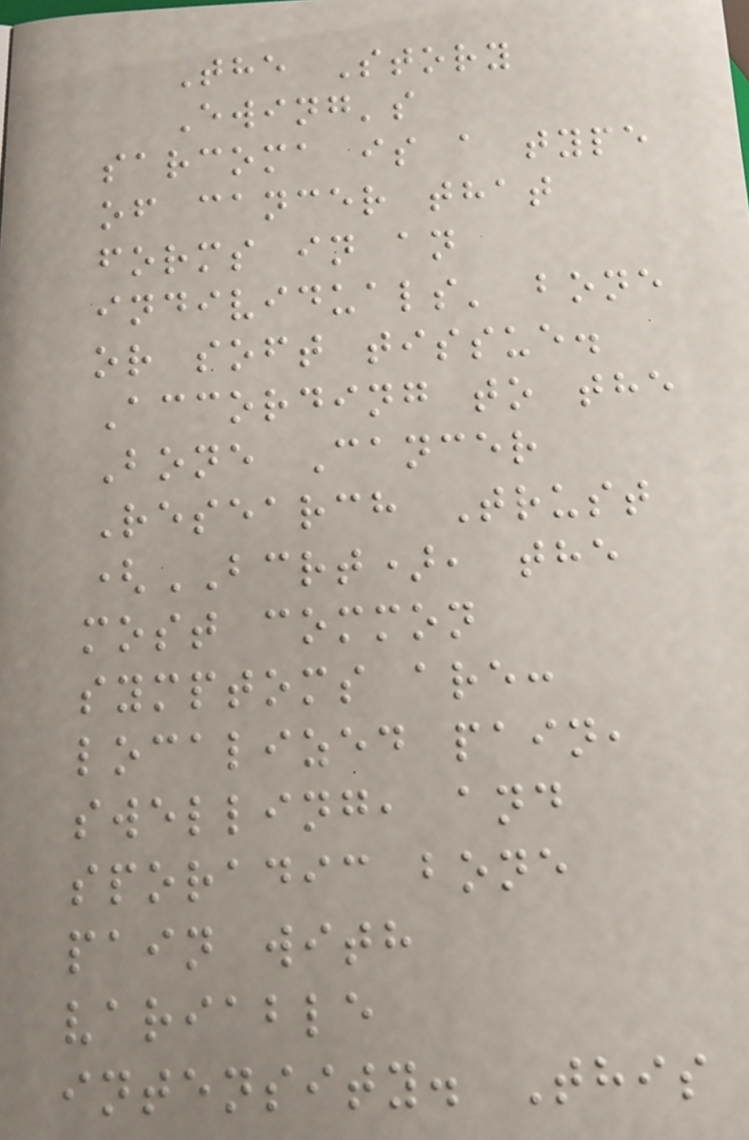The Story
Ewing's
sarcoma is a type
of cancer that
forms in an
individuals' bone
or soft tissue.
According to the
Bone Cancer
Research Trust
(BCRT), the
most common
symptoms are:
localized pain,
swelling, and
sporadic bone
pain with
variable
intensity. This
